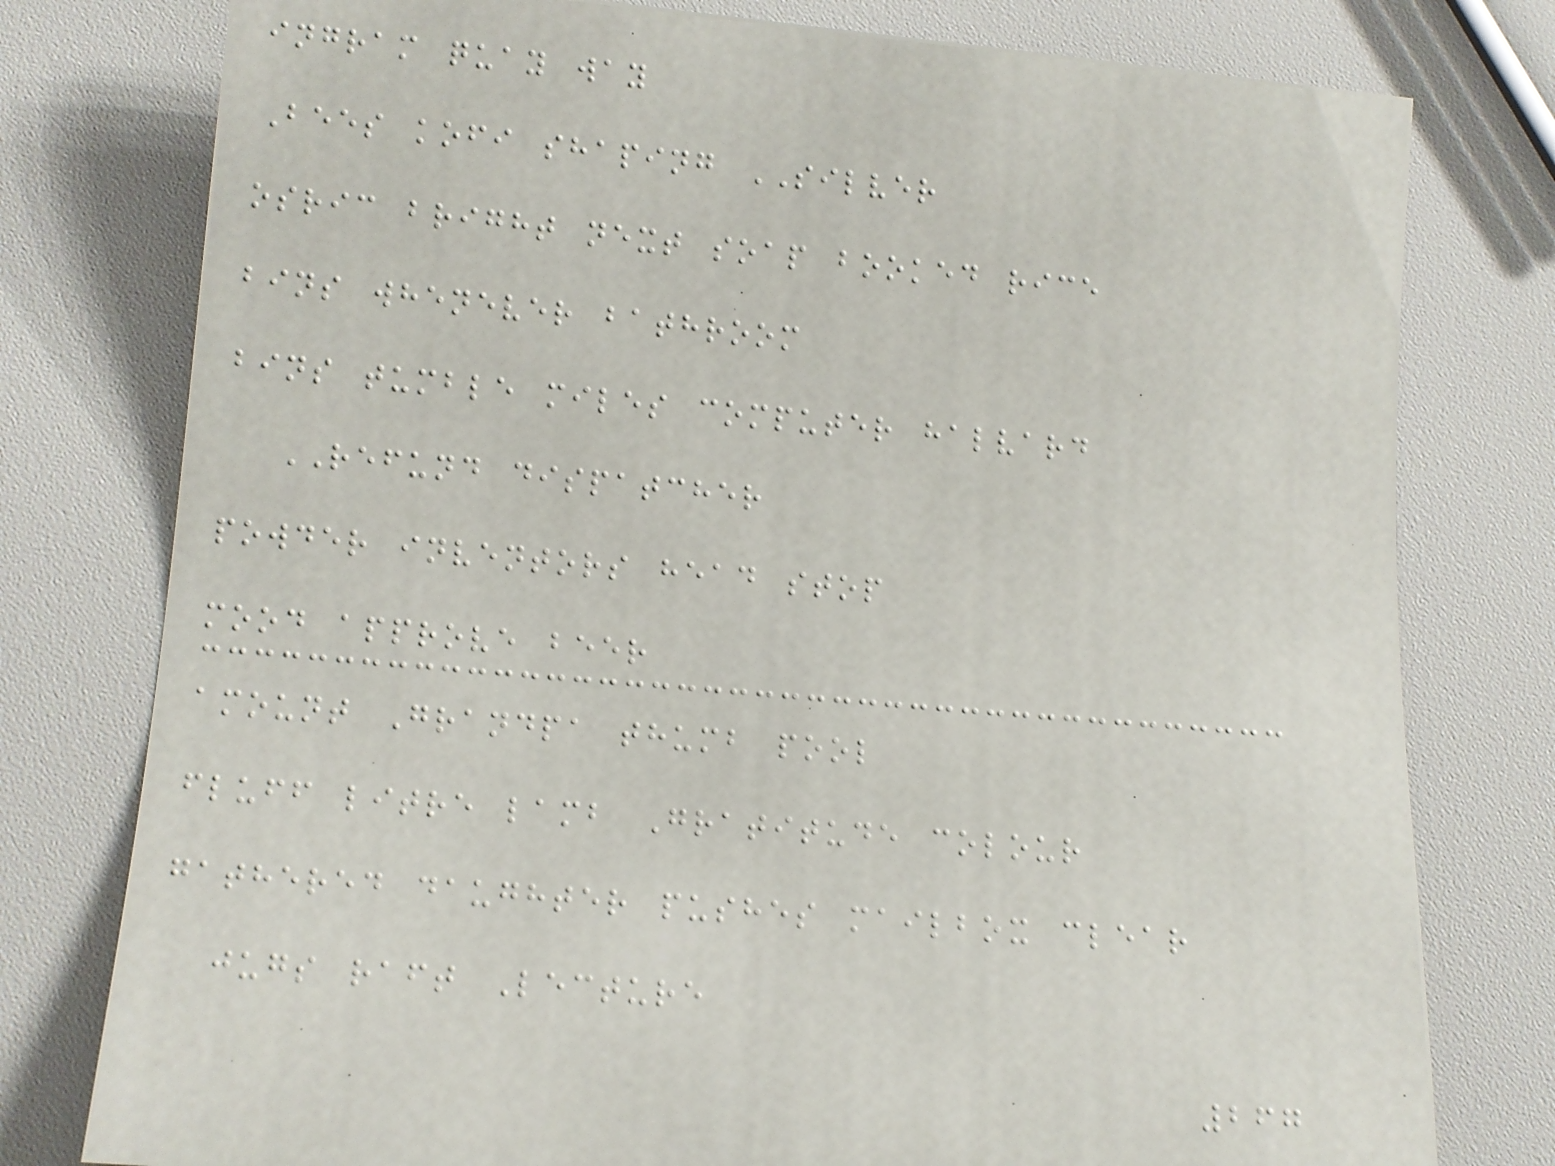ingram quay way
Bees kofi shaping SILVER
osric bright next soap booked rice
bins whenever bathroom
bins tumble miles computer halvard
REFUND dispatcher
powder inventors head stop
mood approve beer
amount Grandpa thumb pool
fluff litre lamb Gratitude colour
gathered daughter pushes mailbox clear
jugs raft Lecture
267
